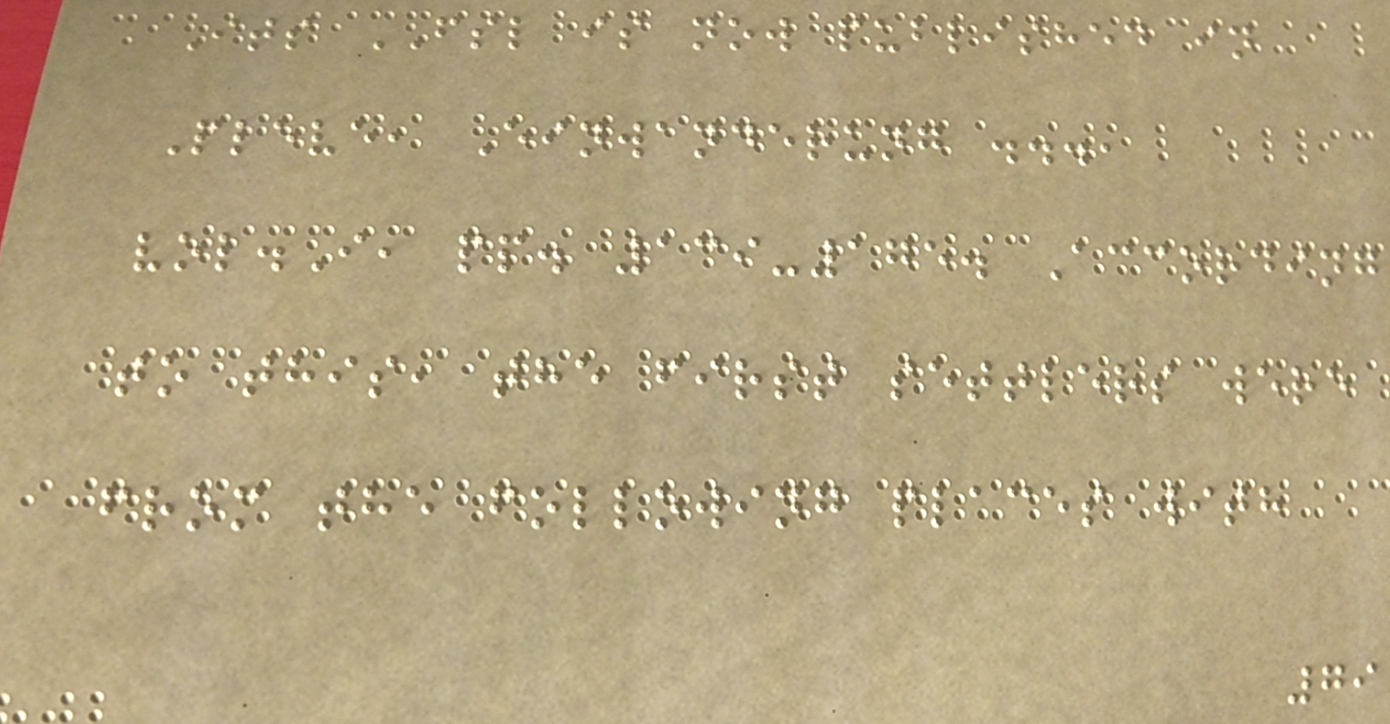Its FSL is now published in
Pleve, Einwanderung ...,
vol.I, pp. 139-175. According
to this, the first settlers were
from the following places with
79
